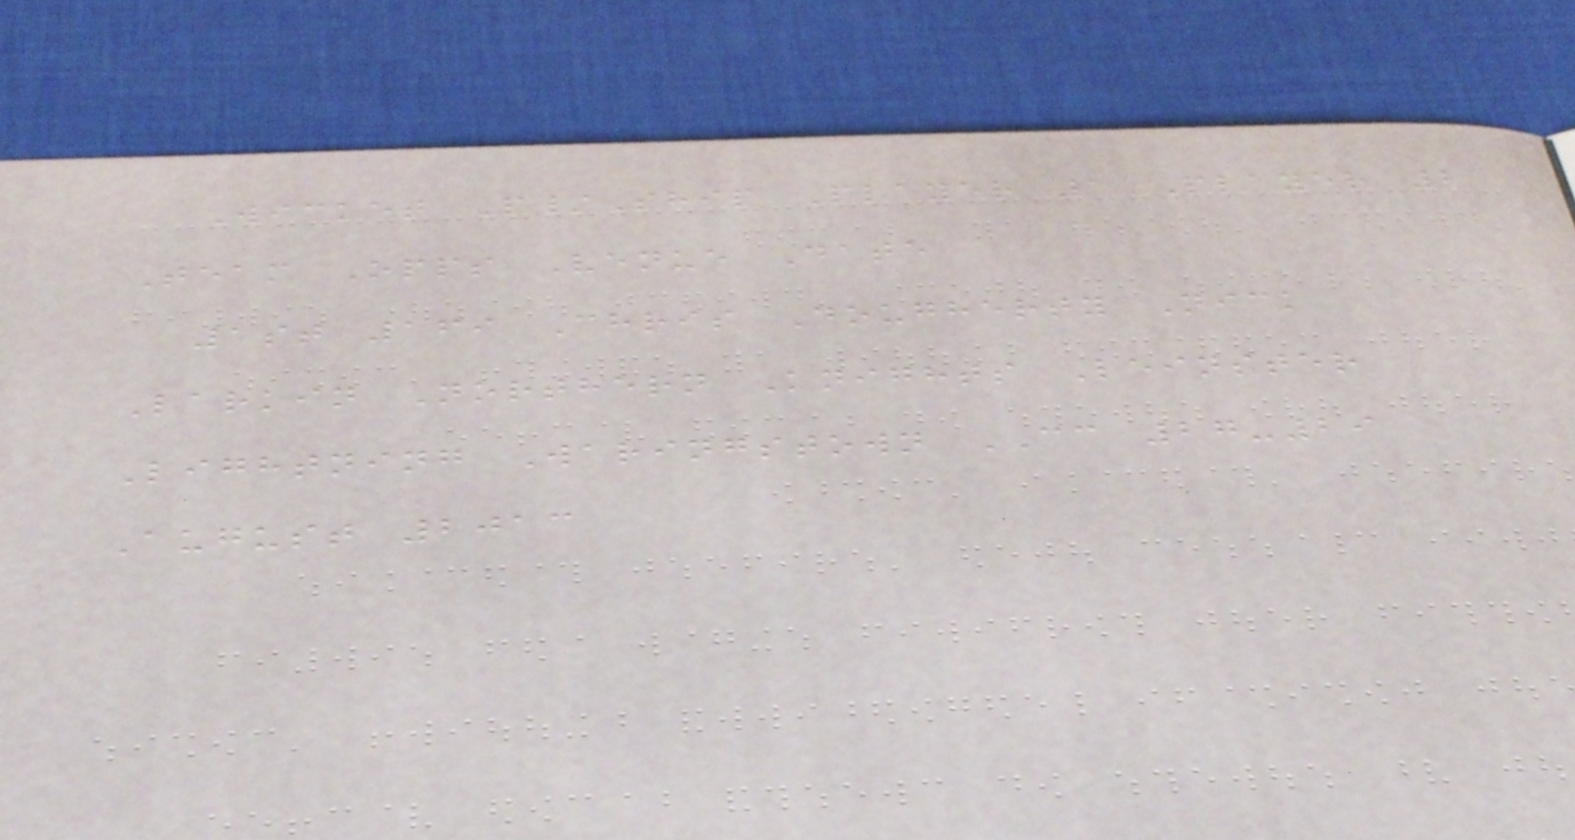Wicket P/Ship Player 1 Player 2
Team Opps Venue Date
1st 169 Chris Dougherty Nick
Larkin Northern Knights Leinster
Lightning Waringstown CC 27-29
August 2013
